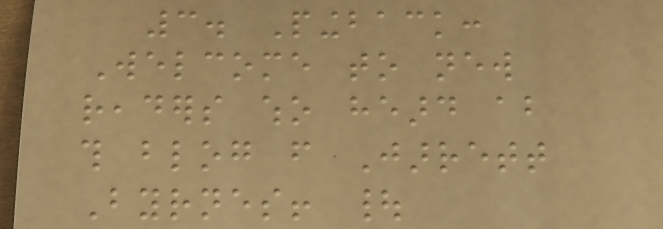3. Pingback:
Welcome to new
readers who heard about
this blog from Jarrett
Byrnes! |
